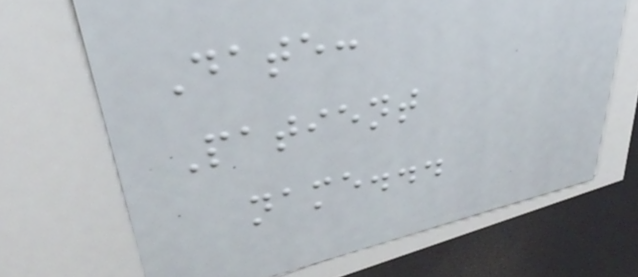Date:
Patient
name...
